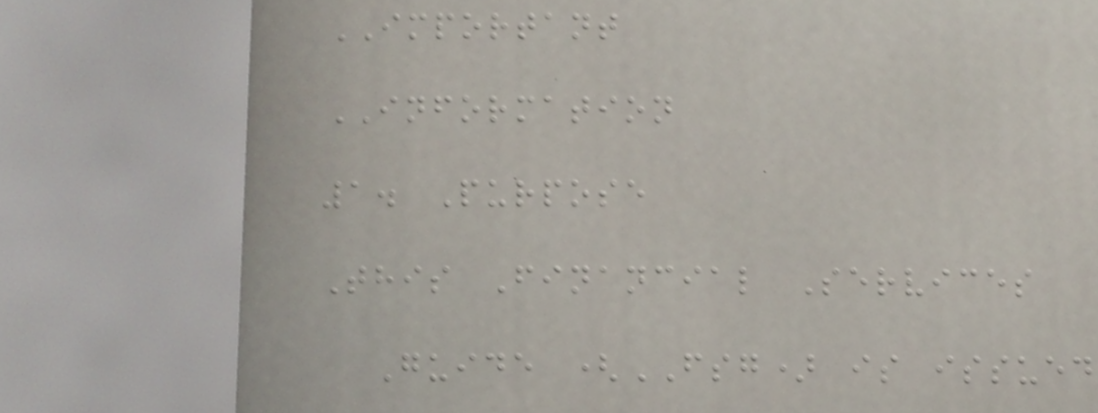IMPORTANT
INFORMATION
1. Purpose
This Financial Services
Guide (FSG) is issued
